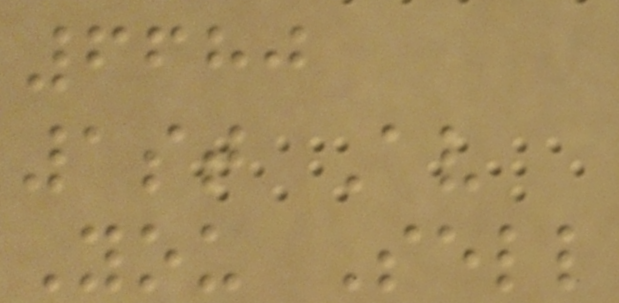6680
1st Av
You Sell
